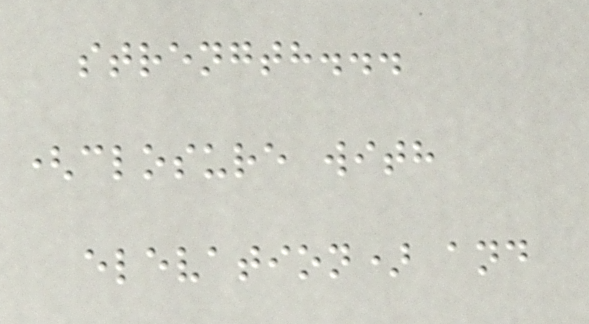strength...
(closure with
elevation) and
